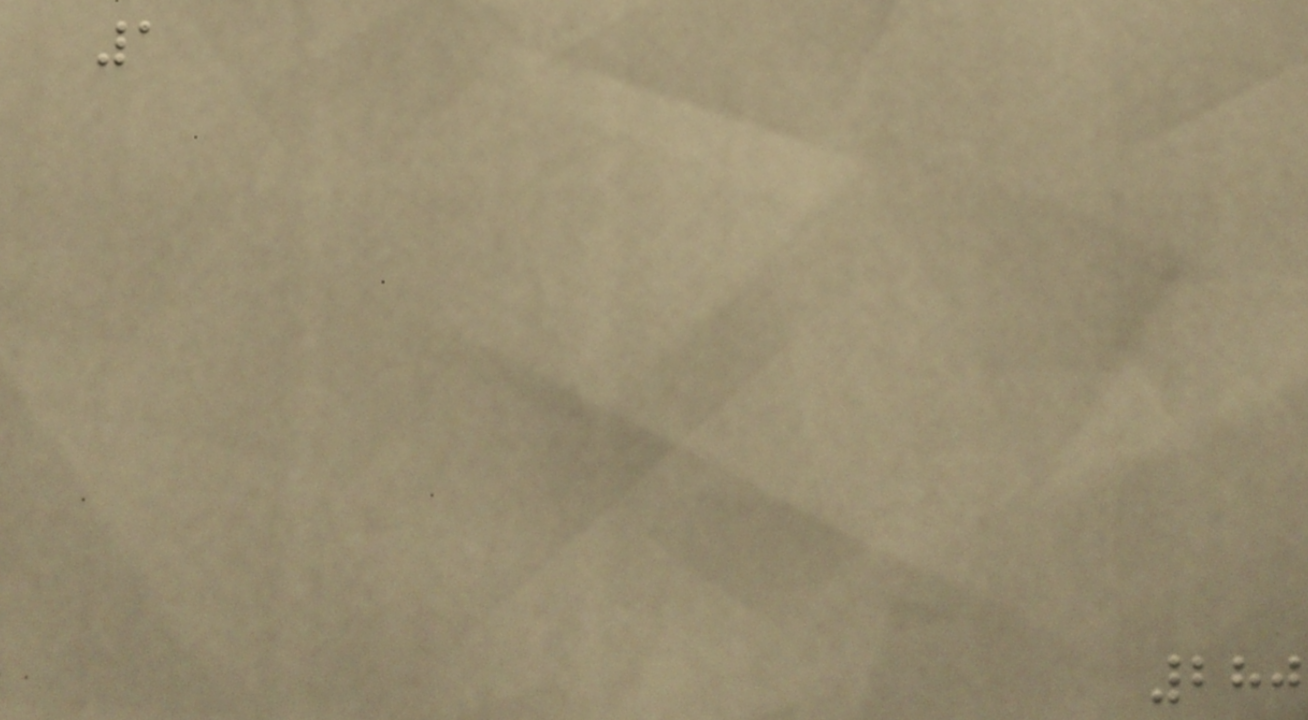1
280
